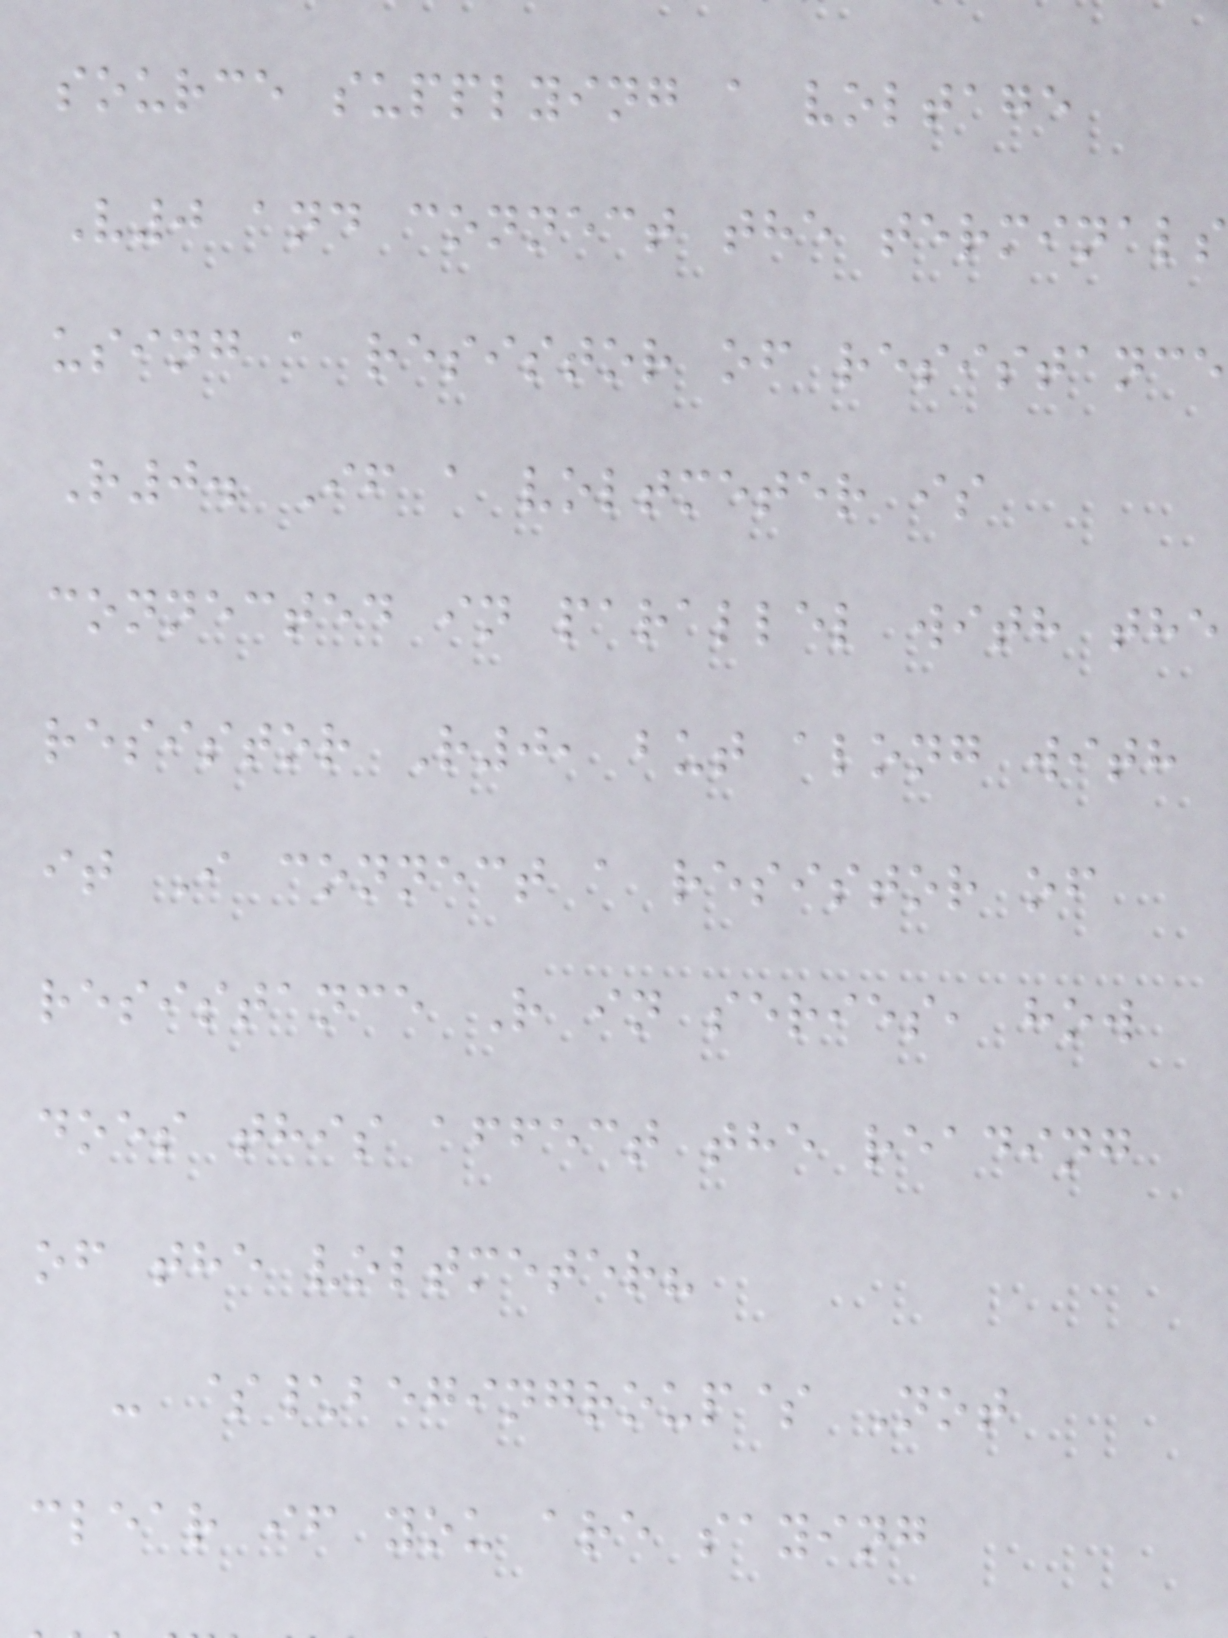source supplying a voltage
V0 and connect the terminals
using a resistor of resistance
R0. If a voltmeter is
connected in parallel with the
resistor R0, but along with
it I connect a resistor of
resistance R in series, how
does this affect the reading
of the voltmeter?
- $\begingroup$ Not
clear if you are saying
